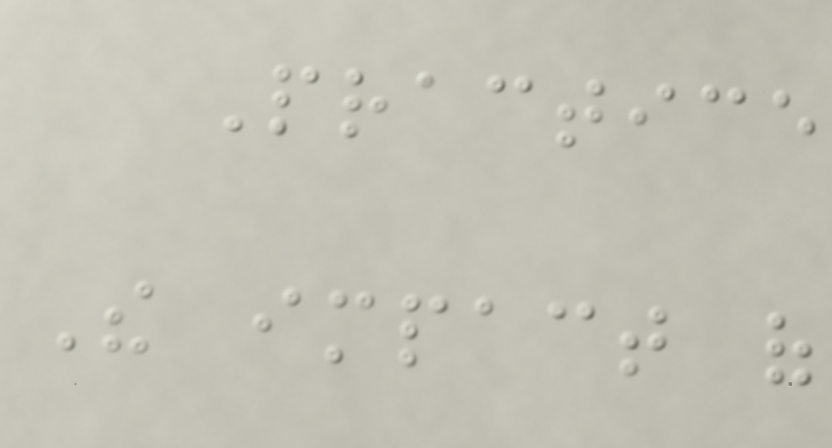Practice
The impact of
